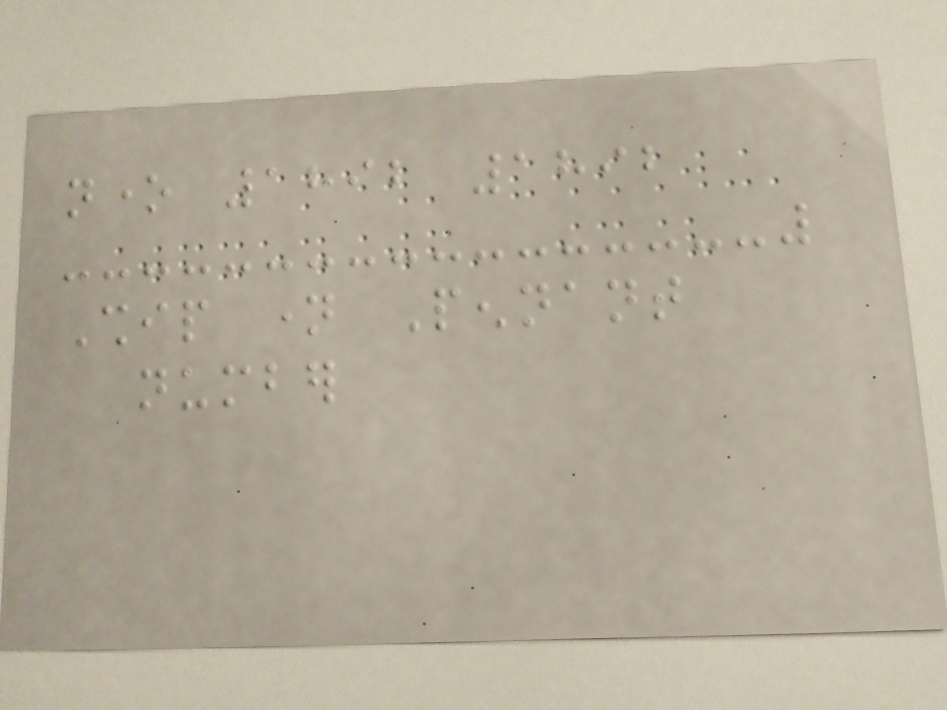none 1892 1892
Ship name Pennant
number
